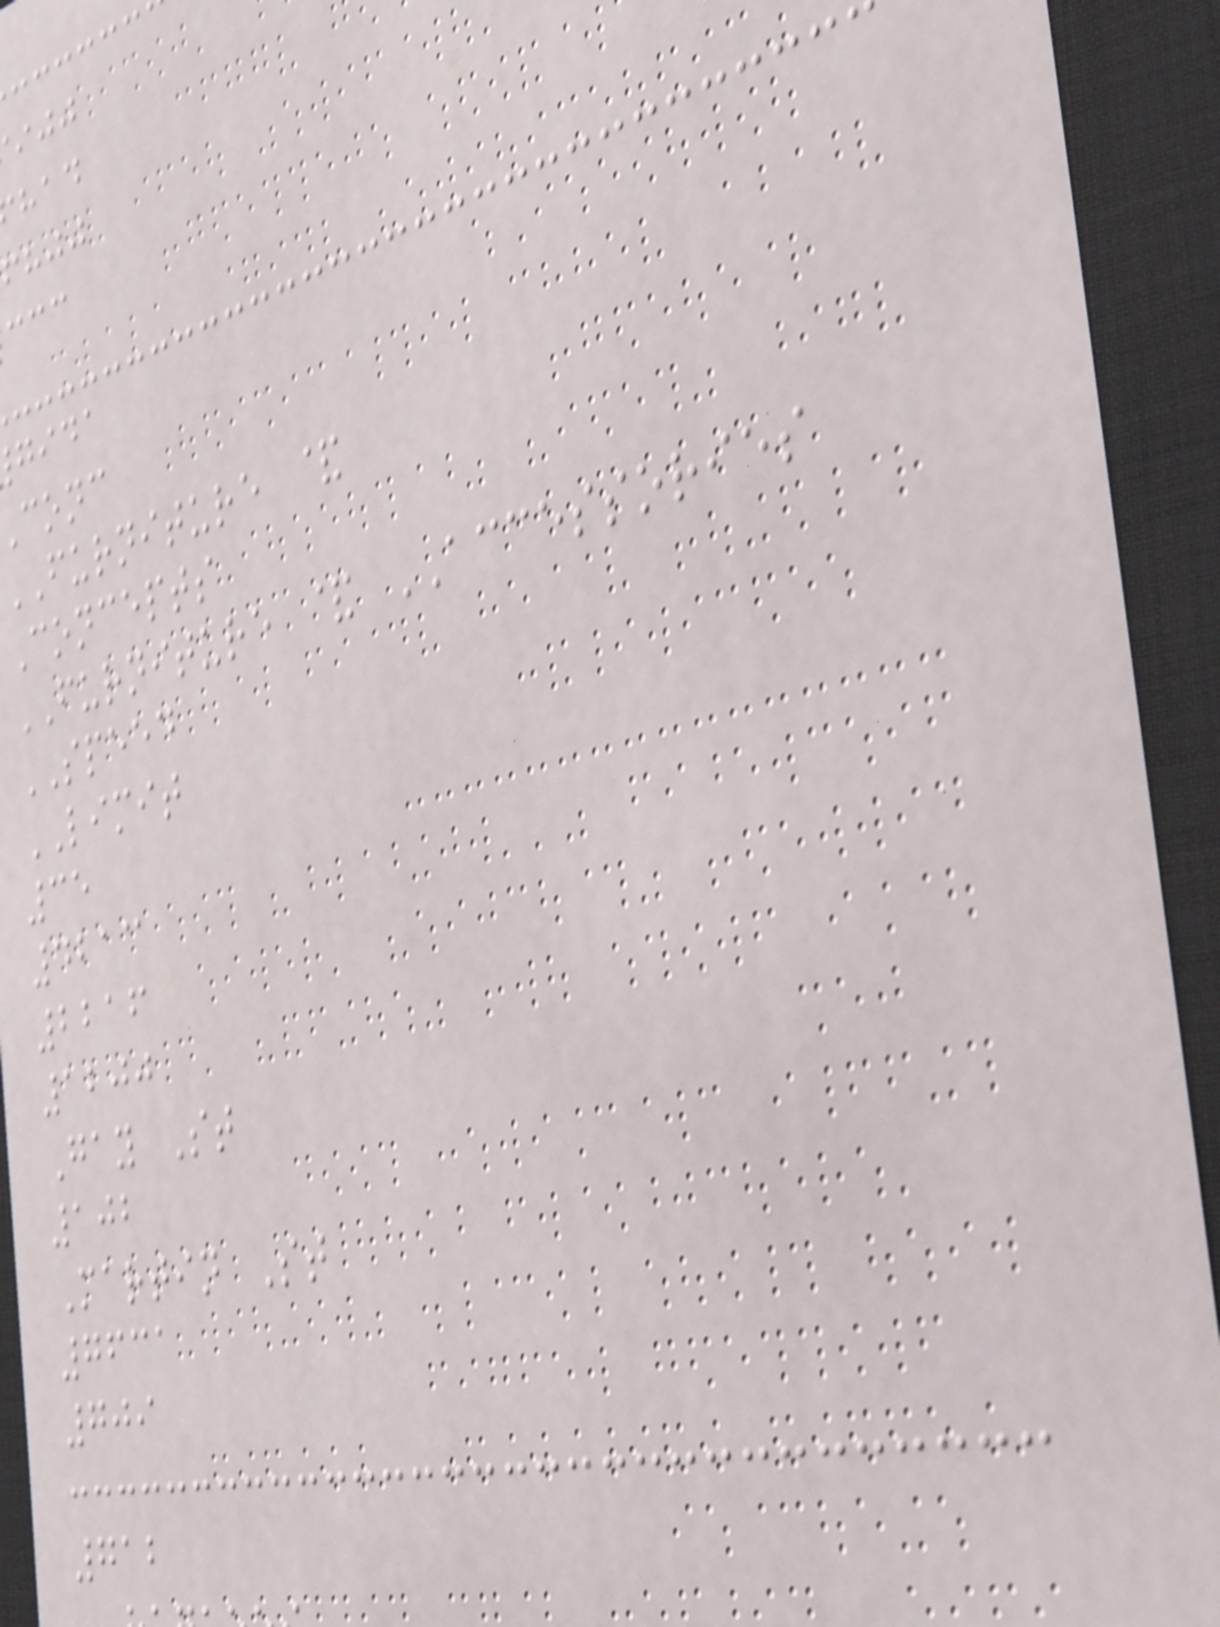fhjj
gida
conc
FURNITURE &
Concepts
FURNITURE & ACCESSORIES
SPEED
LIMIT
35
4213
2216
1200
Gay St
102
Martin St
7631
709
712
